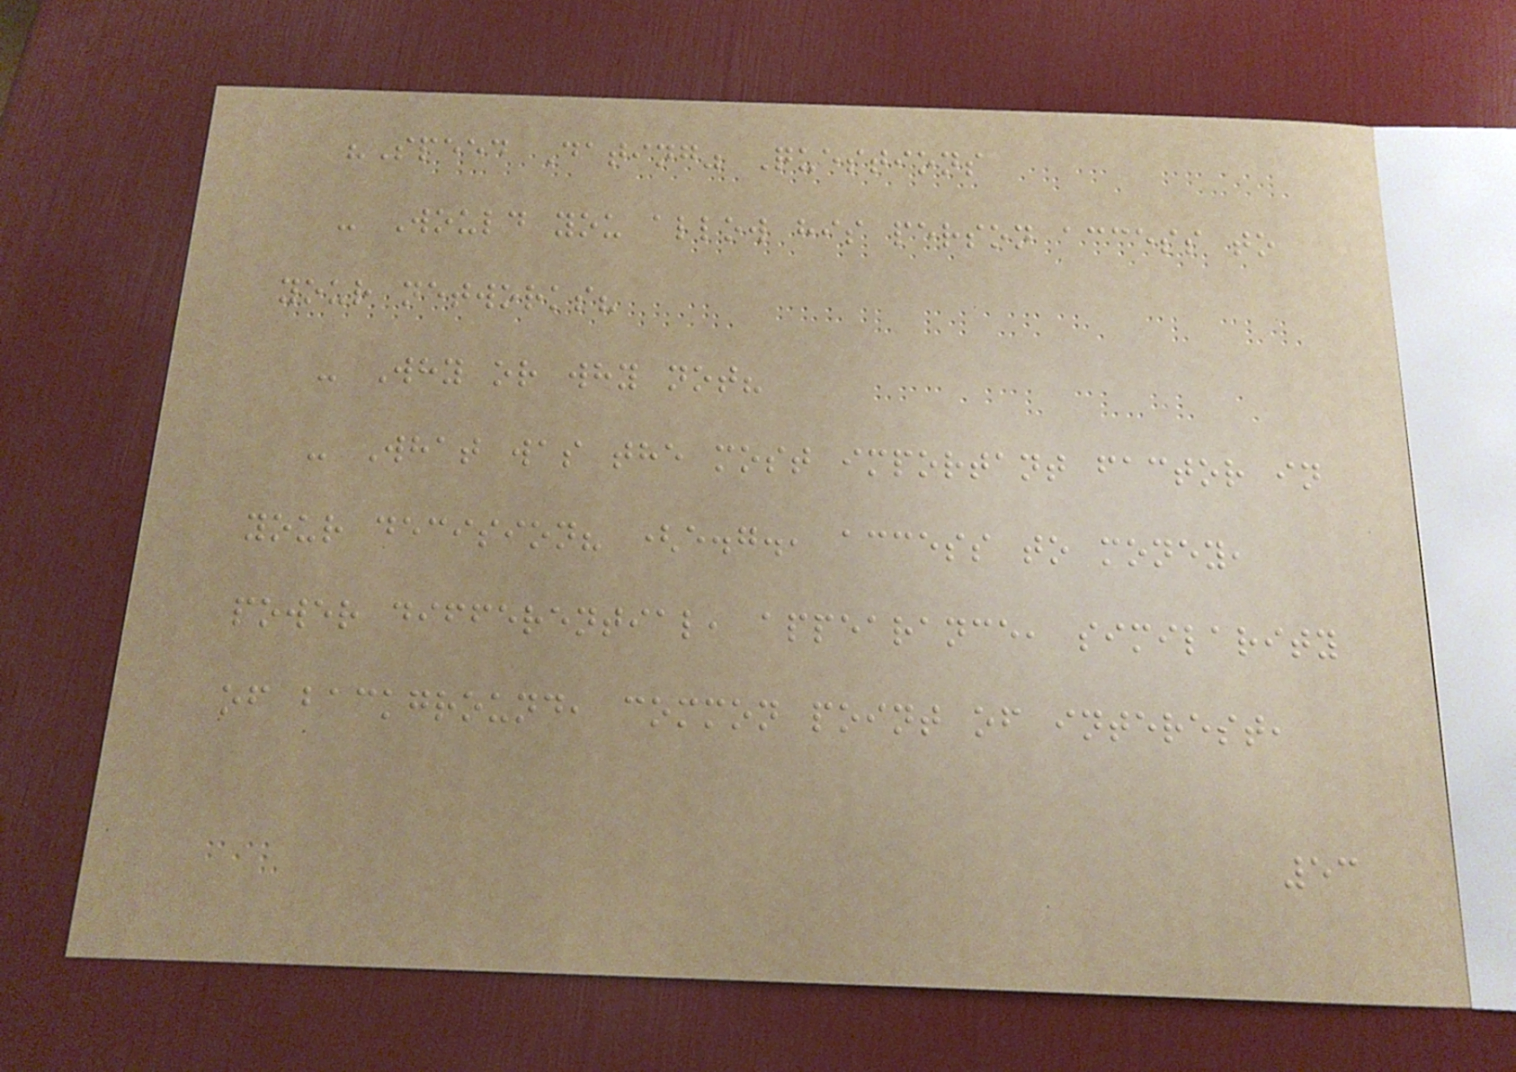"Speed Dating" Questions
- Would you allow his person access to
your networks?
- Why or why not?
- What was the most important factor in
your decision? (e.g., access to money,
power differential, appearance, similarity
of background, common point of interest,
53
